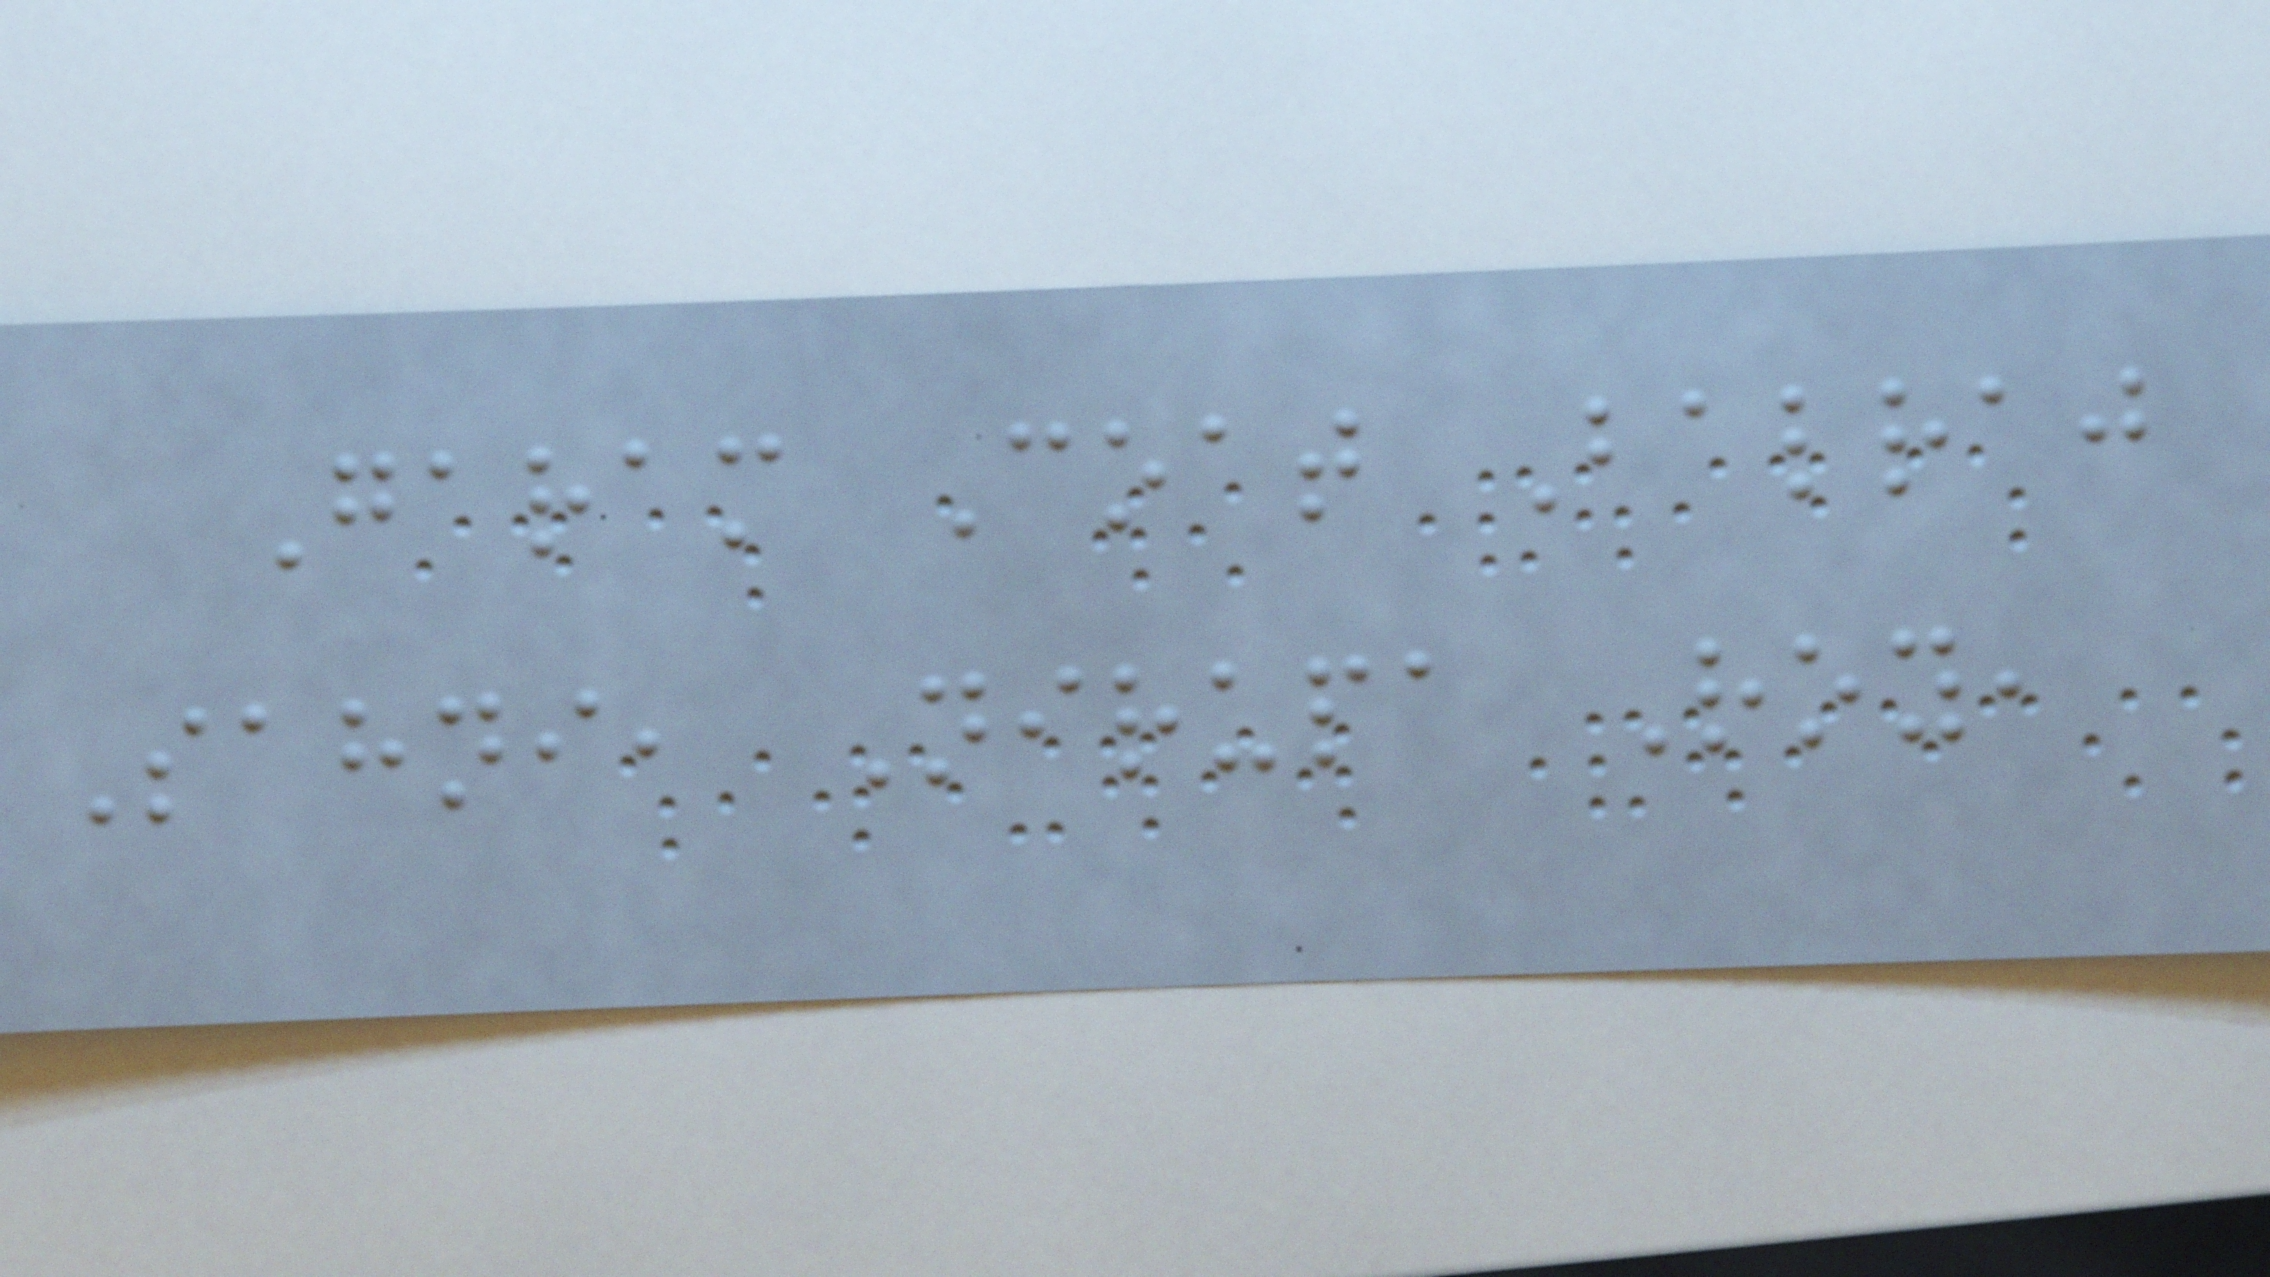Garam Coat Balraj
Sahni, Nirupa Roy,
